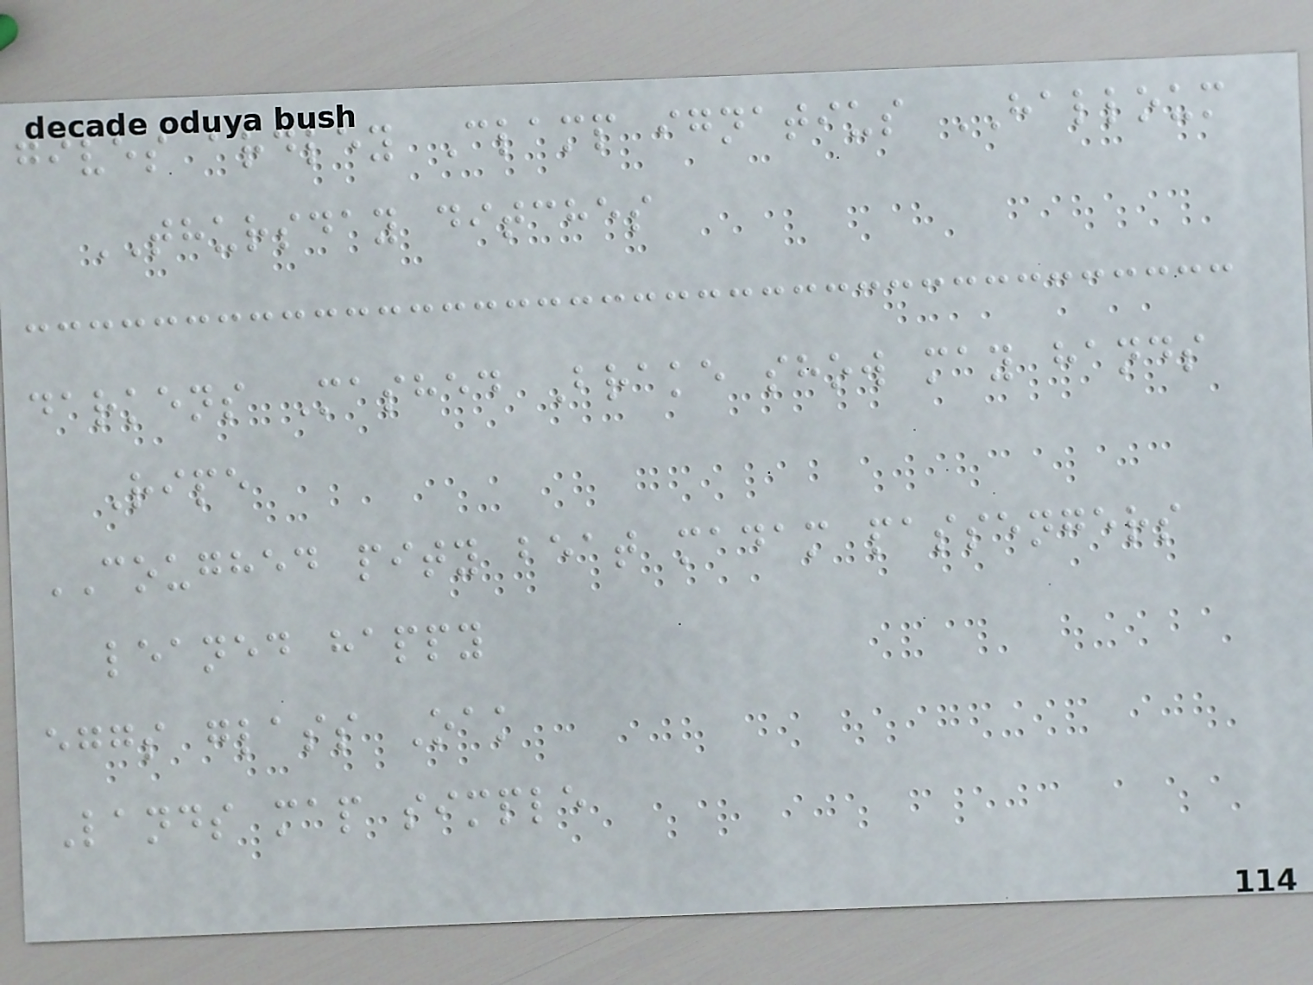gives ardley Clamp ignatius HALLOUM
THURSDAY ditches
darkens Mashed Brake show may hands
Ripe
COUGHED pity beat madam passengers
leaned happy
eggs glass Oak
Lands map simple
